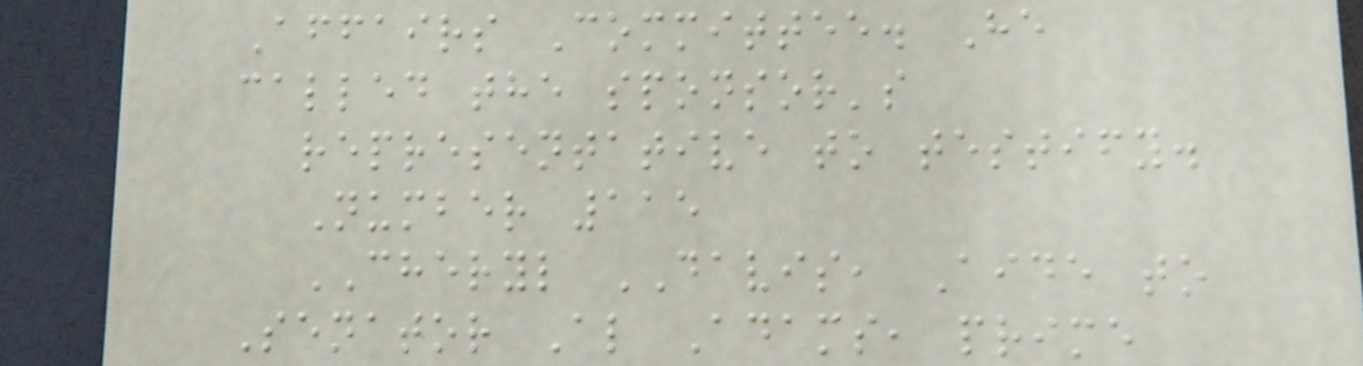Affairs Committee. He
called the sponsor's
representative to testify.
Number 115
CHERYL DAVIS, Aide to
Senator Al Adams, prime
